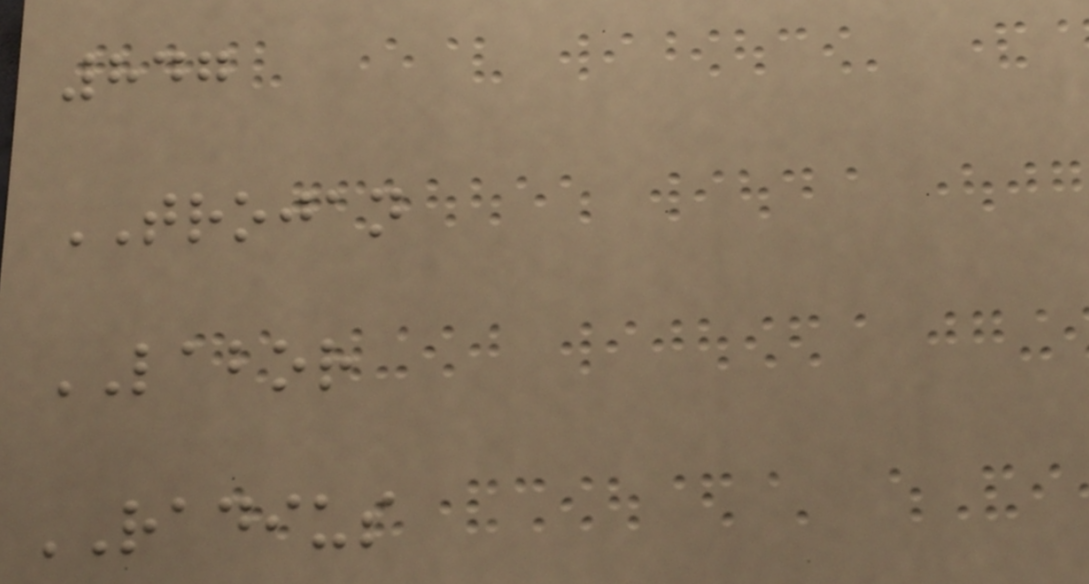847
TROJAN
LABOR
RADIUS
